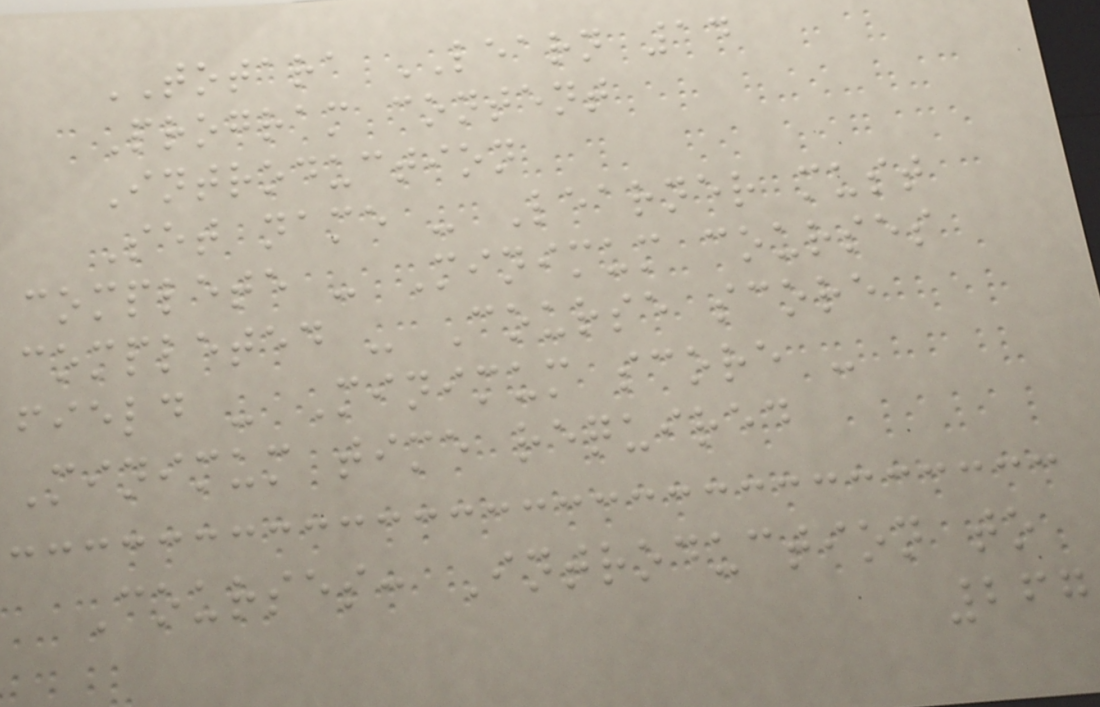TOTARA LEARN 14
Program content
Introduction
Set name - Learner must
complete - Minimum courses
completed - Course score
field - Minimum score -
Minimum time required
Courses: Introduction to
267
